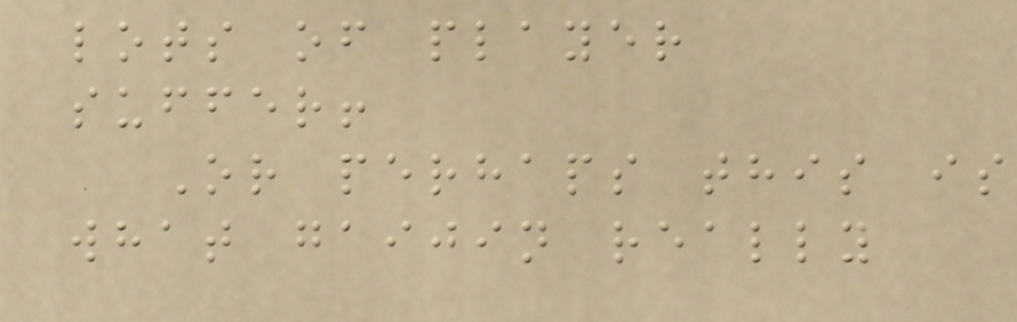lots of player
suffer!
Or perhaps this is
what gaijin really
